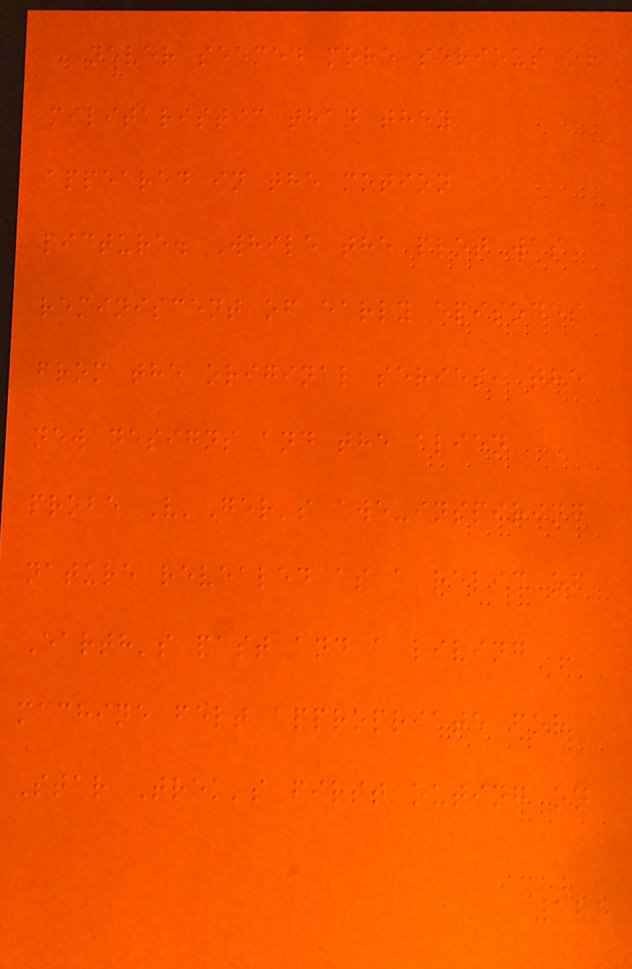never seemed more serious or
militaristic than they
appeared in the motion
picture. While the plot was
reminiscent of early episodes
from the original series, the
new designs and the alien
probe V'Ger's awe-inspiring
nature revealed as a relic of
Earth's past and a living
machine felt appropriate for
Star Trek's first outing on
125
